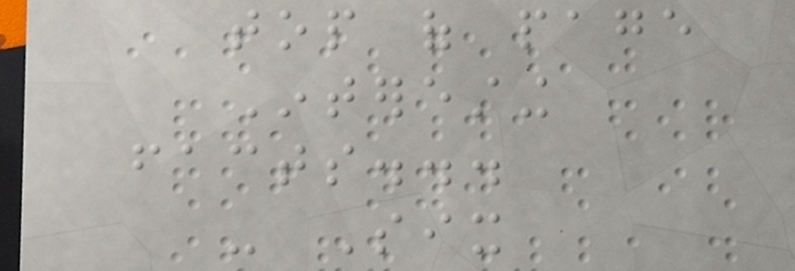top of page
Interesting
facts...
- Six
